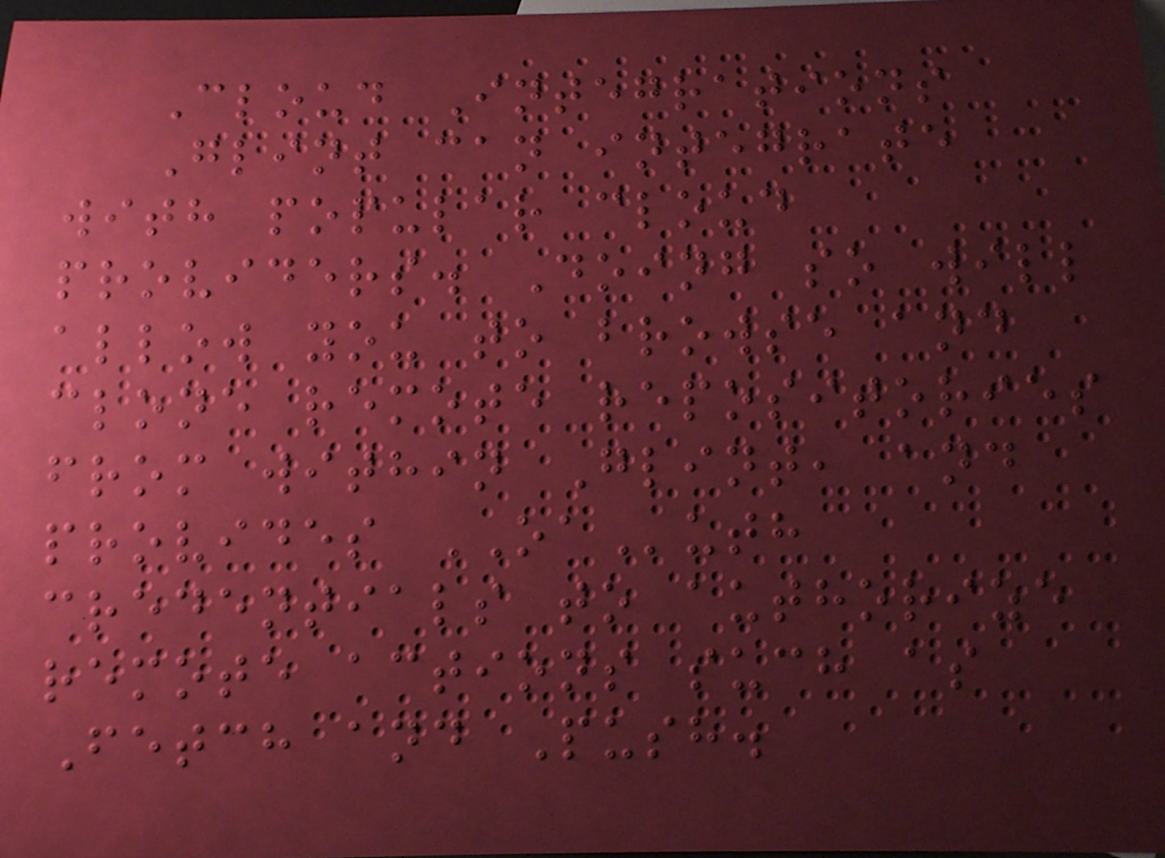Cloud Integrations
Glint can integrate
with popular cloud
providers. Doing so will
allow you to browse and
clone remote repositories
from within Glint, and
provides OAuth
credentials to authorize
remote actions such as
Fetch and Push.
